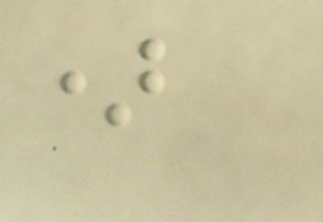)
